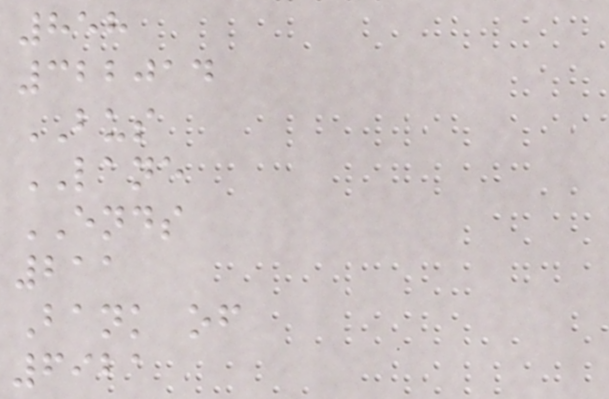858
322014
BUS
LANE
ENDS
211
Bank of
6921
